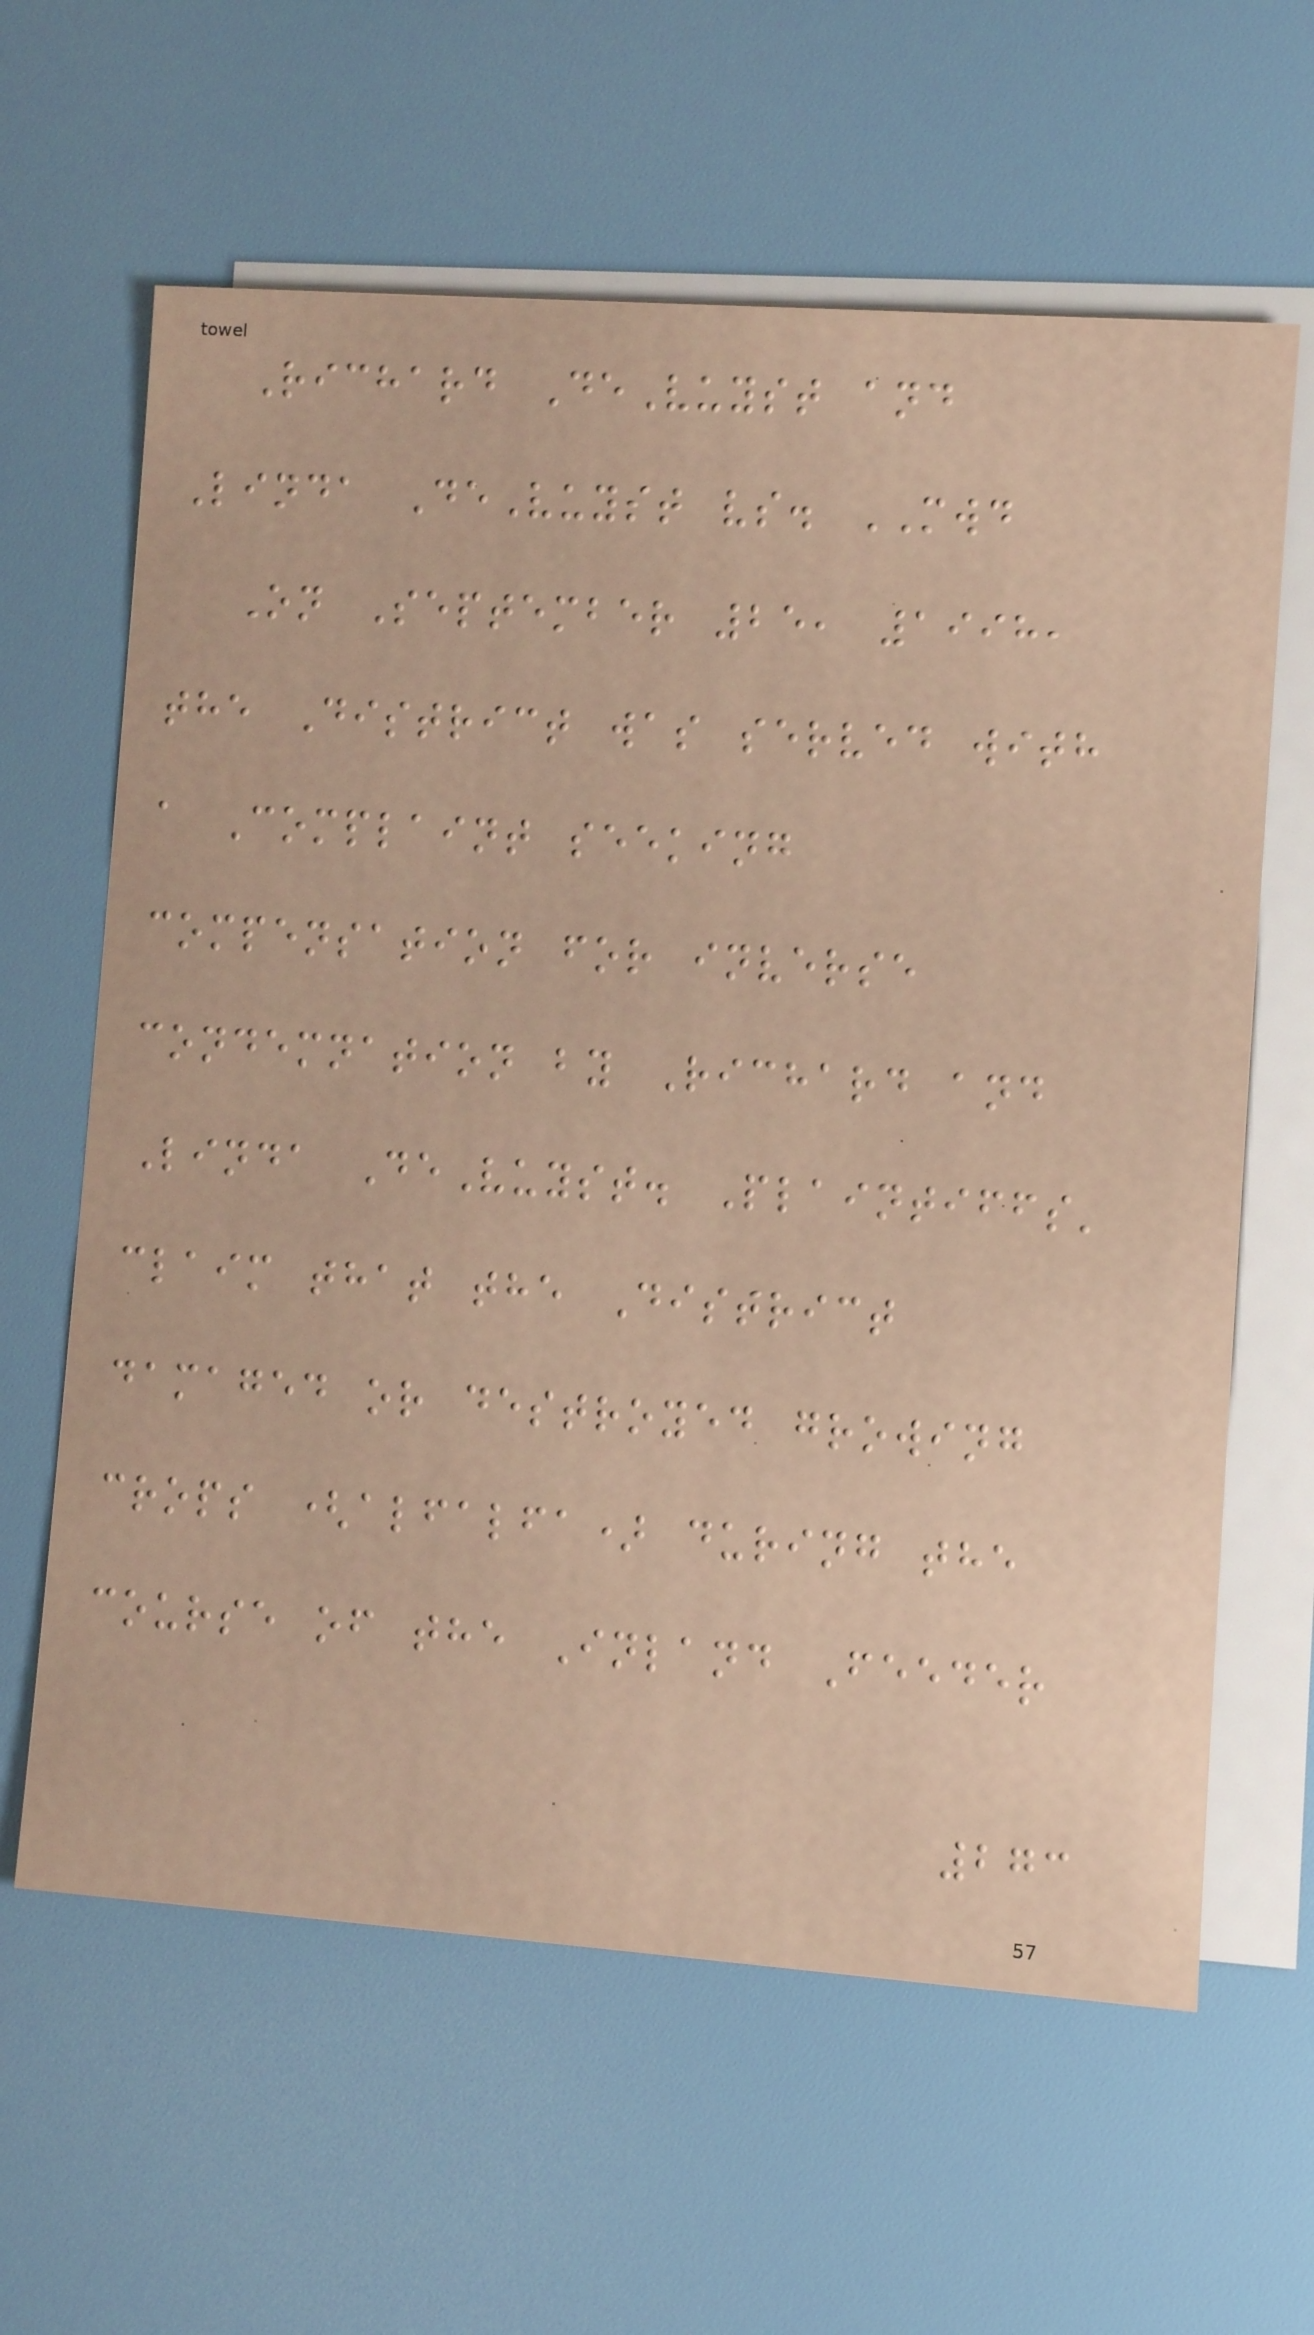Richard DeVuyst and
Linda DeVuyst vs. MWD
On September 25, 1998,
the District was served with
a Complaint seeking
compensation for inverse
condemnation by Richard and
Linda DeVuyst. Plaintiffs'
claim that the District
damaged or destroyed growing
crops (alfalfa) during the
course of the Inland Feeder
273
